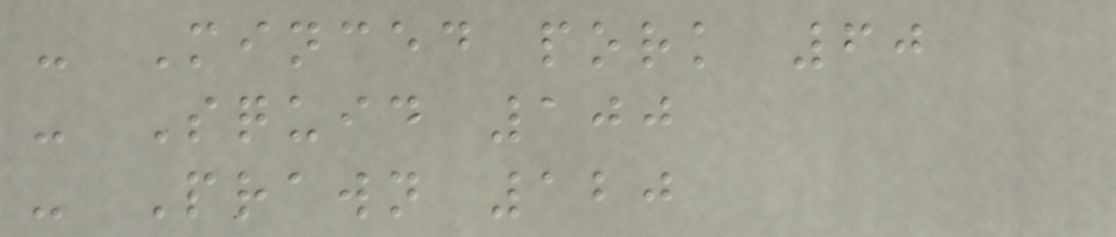- Minced pork 60
- Squid 100
- Prawn 120
